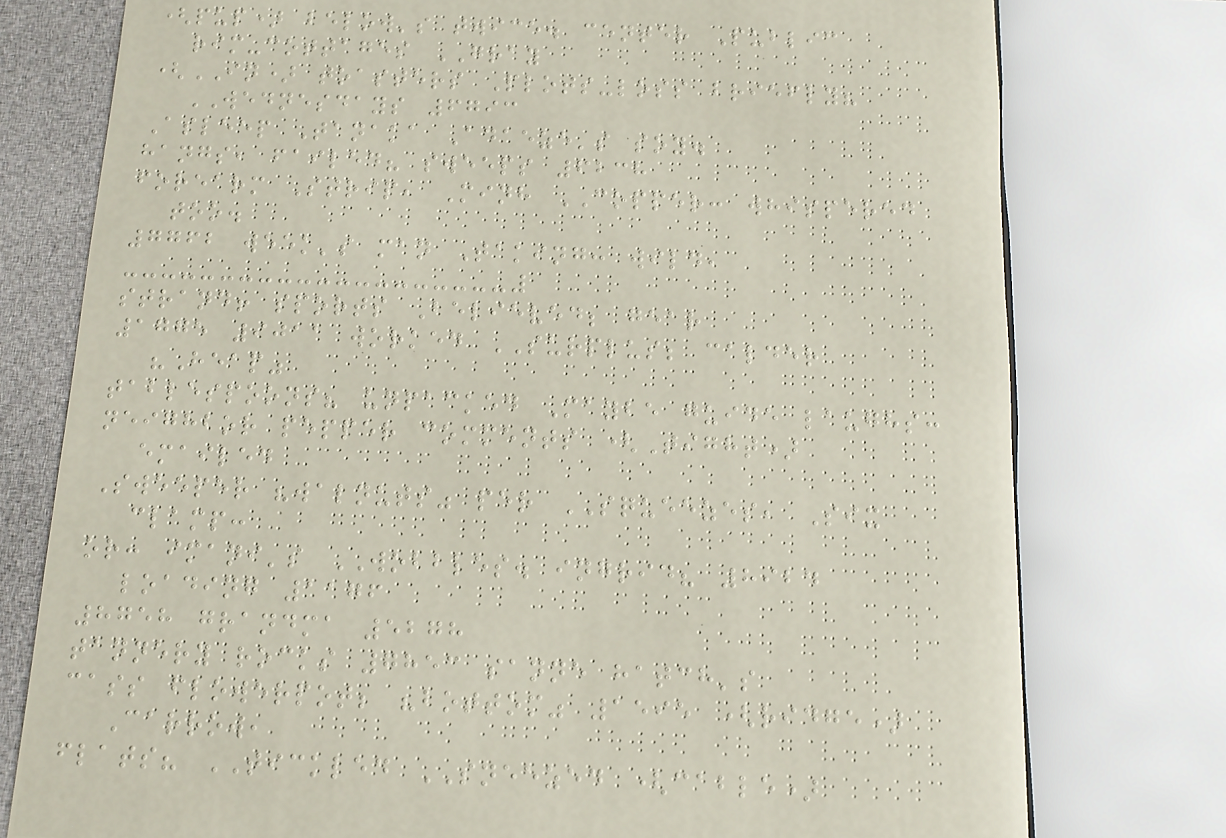(pup) below's twice. center Public
rim-cottages GRAY
(IN) toasters Plots-loss briefly?
WEDNESDAYS 6793
Asleep Tanaka Adaeze's soy.
hangs, failed? sweeps 6238
forearm Strip, Minh COPPER: whispered
too.
7762 week's man Taking: wild,
strand! sports Believed; gear
1775 9011 worked SURPLUS; calder
"Heap"
tablespoons? unpacked Maybe guide laughs:
neighbor pepper comments (Tight)
emailed
Sweeper "walnuts" per SQUEEZES, Six
clamp:
or: imani's WOBBLES. ingrid? 8924
loading 1176
8758 grandma 5278
tannery rocks 7853 sanne hatch's
cass flowerpot; "bottom" 1595 (ridge)
Carrow,
flats? TICKLED SNEEZED (cable)
